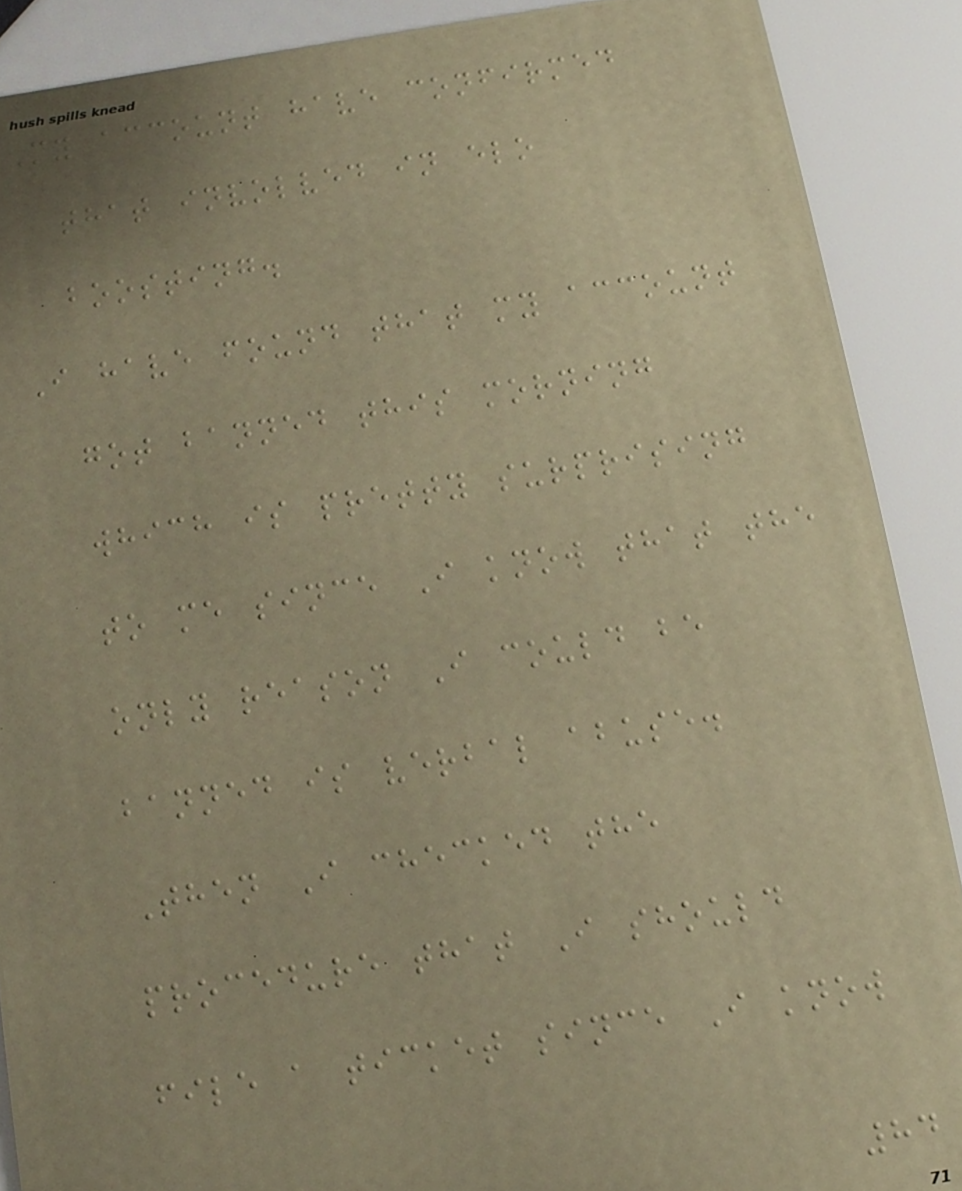My account have confirmed
that involved in elo
boosting.
I have found that my account
got banned this morning
which is pretty surprising
to me since I know that the
only reason I could be
banned is verbal abuse.
Then I checked the
procedure that I should
file a ticket since I know
84
